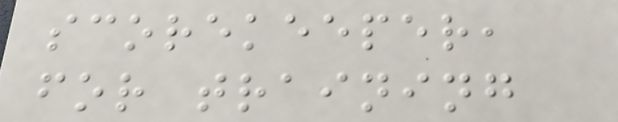scorekeeper,
for training
